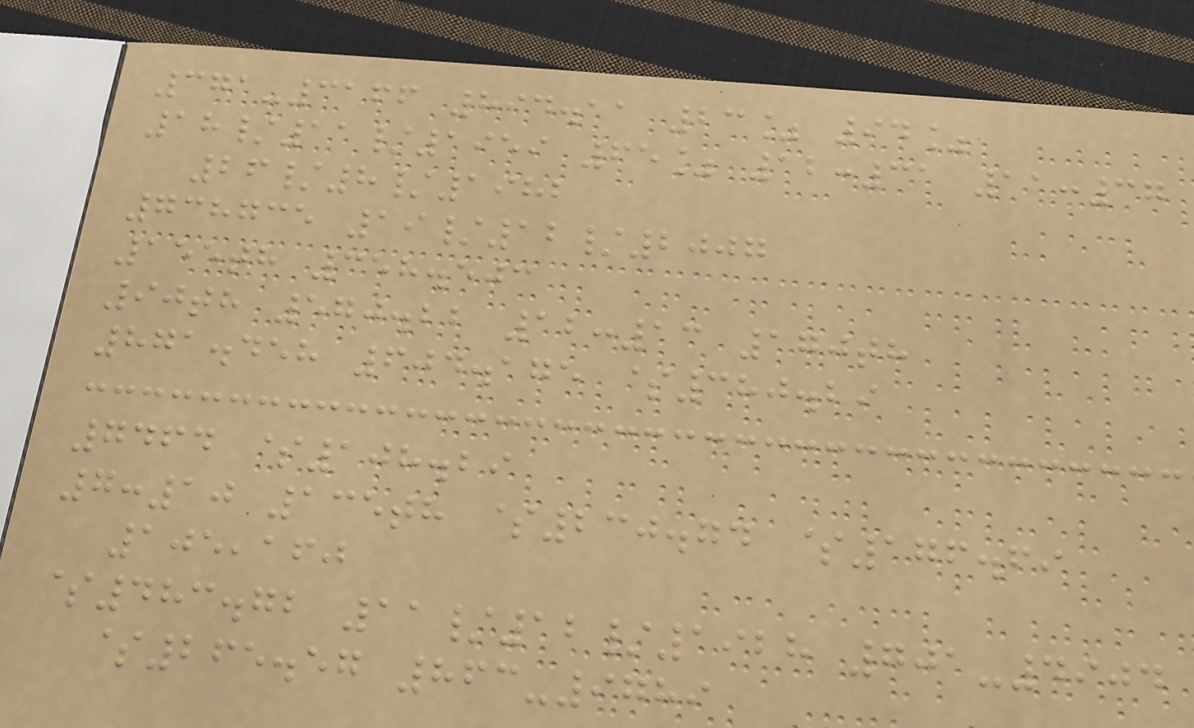371-3166 894.11 23% 94%
18/11/1959 65% 12:31 11:37
26/8/1982
738735 19/12/2007
155th 358.503
90th 570.22 12:13 170th
871.458 604.175 $380.29
7464 $108.29
7:10 135th $230.74 $176.69
105,160
$483.72 11/12/1928 701-4904
$265.57 863-9789
